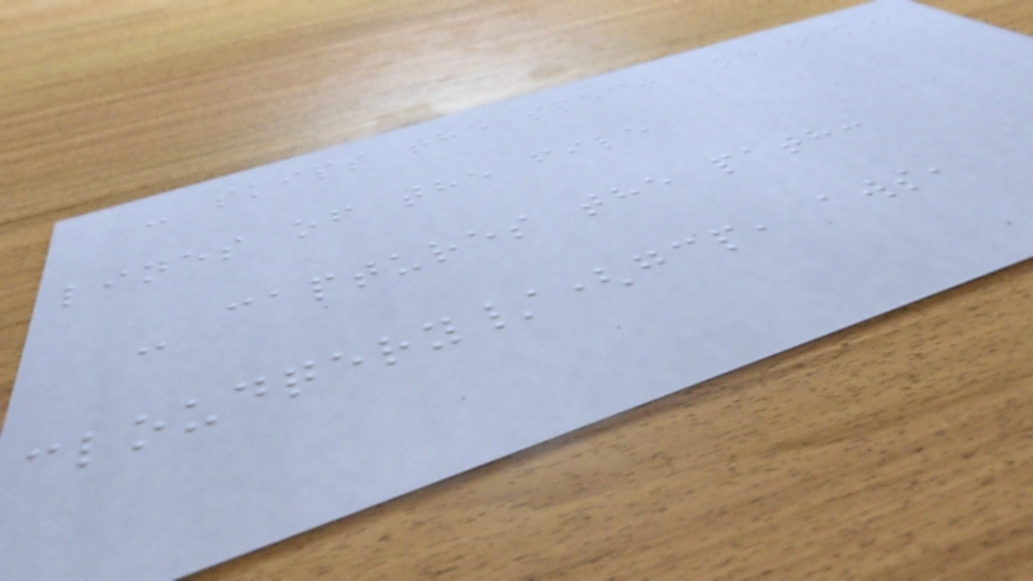- skips the spec: and name:
lines of the file
- captures the path:
cloudqery/(gcp, aws,
